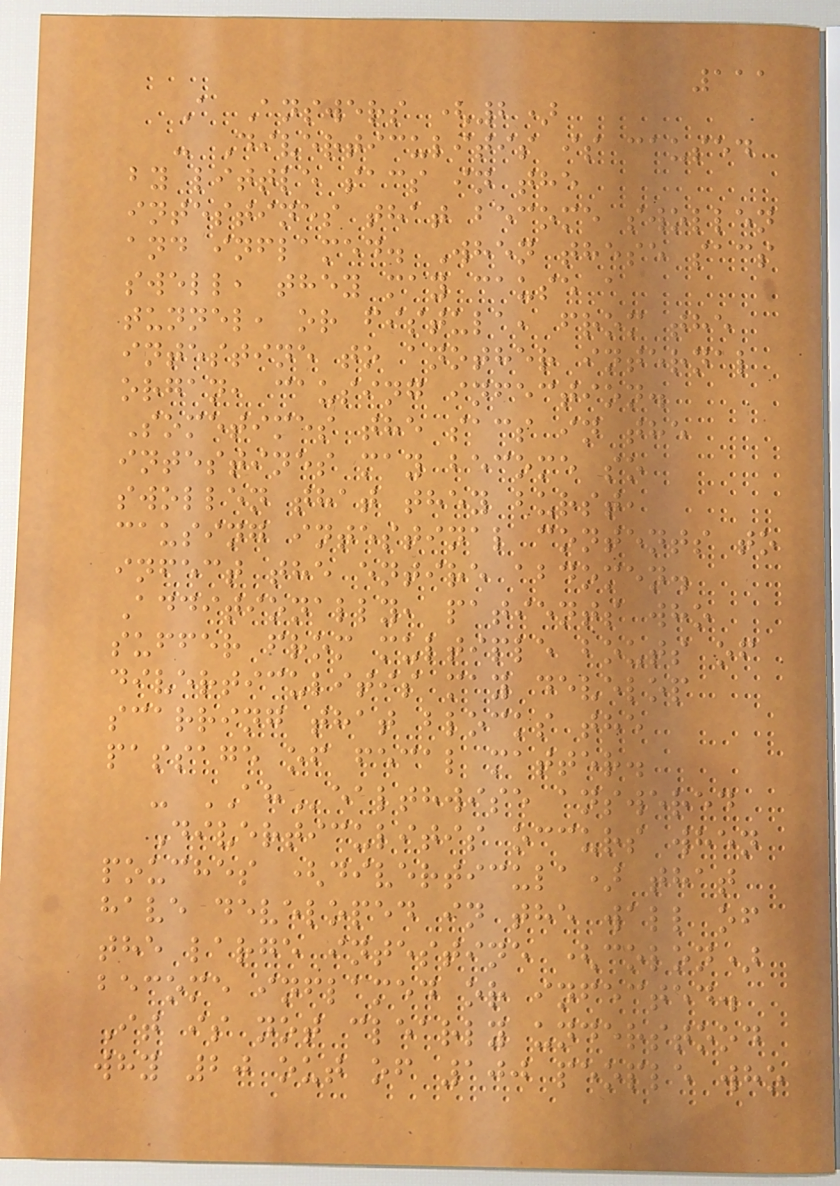111
A Answers (2)
- Diverticulitis is caused
by little sacs in the
intestines that become swollen
and inflamed. When these sacs
swell, they may cause a
tunnel, or fistula, from the
intestine to another internal
organ, causing infection.
Sometimes the sacs in the
intestines may become so
swollen that they burst,
causing intestinal contents to
infect the entire abdomen.
Additionally, patients who
suffer from multiple bouts of
diverticulitis may develop
scarring that blocks the
passage of fecal matter.
- AHealthwise answered
Diverticulitis occurs when
pouches (diverticula) that
have developed in the wall of
the large intestine (colon)
become inflamed or infected.
It is not clearly understood
why 20 out of 100 people who
